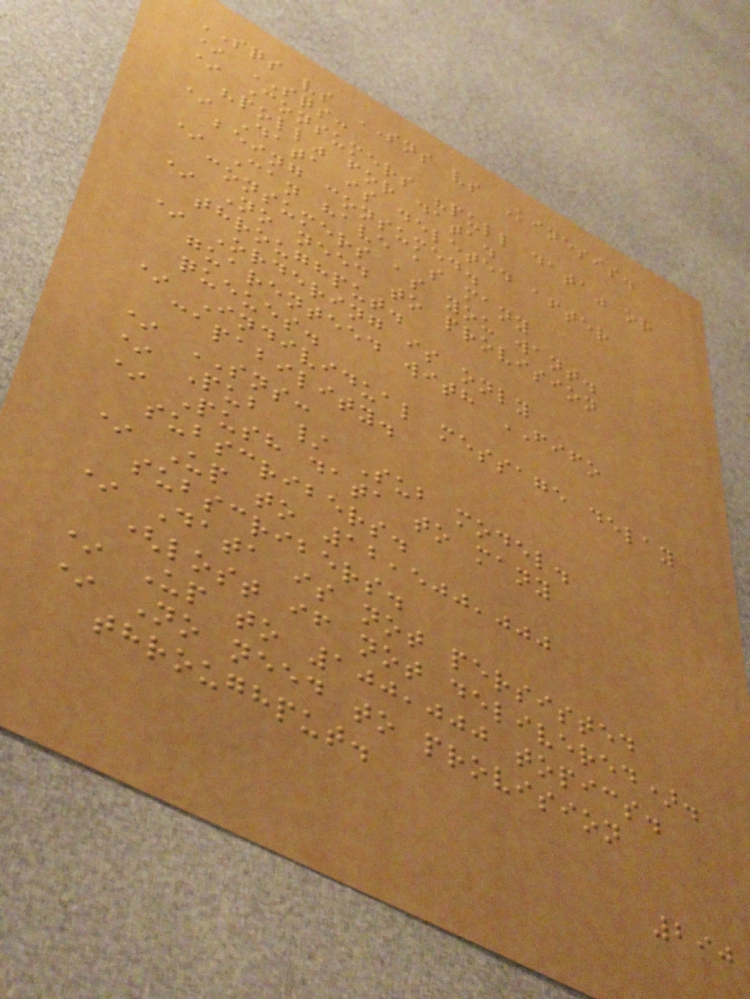SQS vs SNS vs Kinesis.
* SQS:
* Consumers "pull data" or
"poll" for data.
* Data is deleted after
being consumed.
* Can have as many
consumers as you want.
* No need to provision
throughput.
* Ordering is only
guarenteed with FIFO
queues.
* Individual message delay
capability.
* SNS:
* Pub / Sub model.
* Push data to many
subscribers.
* Up to 12,500,000
subscribers.
* Data is not persisted
(lost if not delivered).
* Up to 100,000 topics.
* No need to provision
throughput.
290
